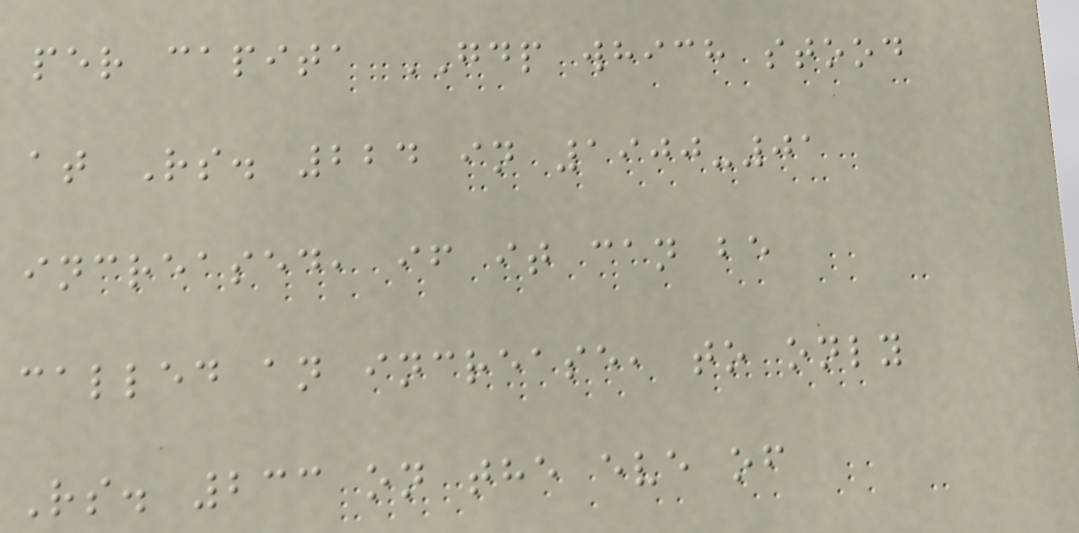per capita GDP which stood
at Rs. 224 in 1900-01
increased, if it can be
called an increase, to only
Rs. 233 on the eve of
